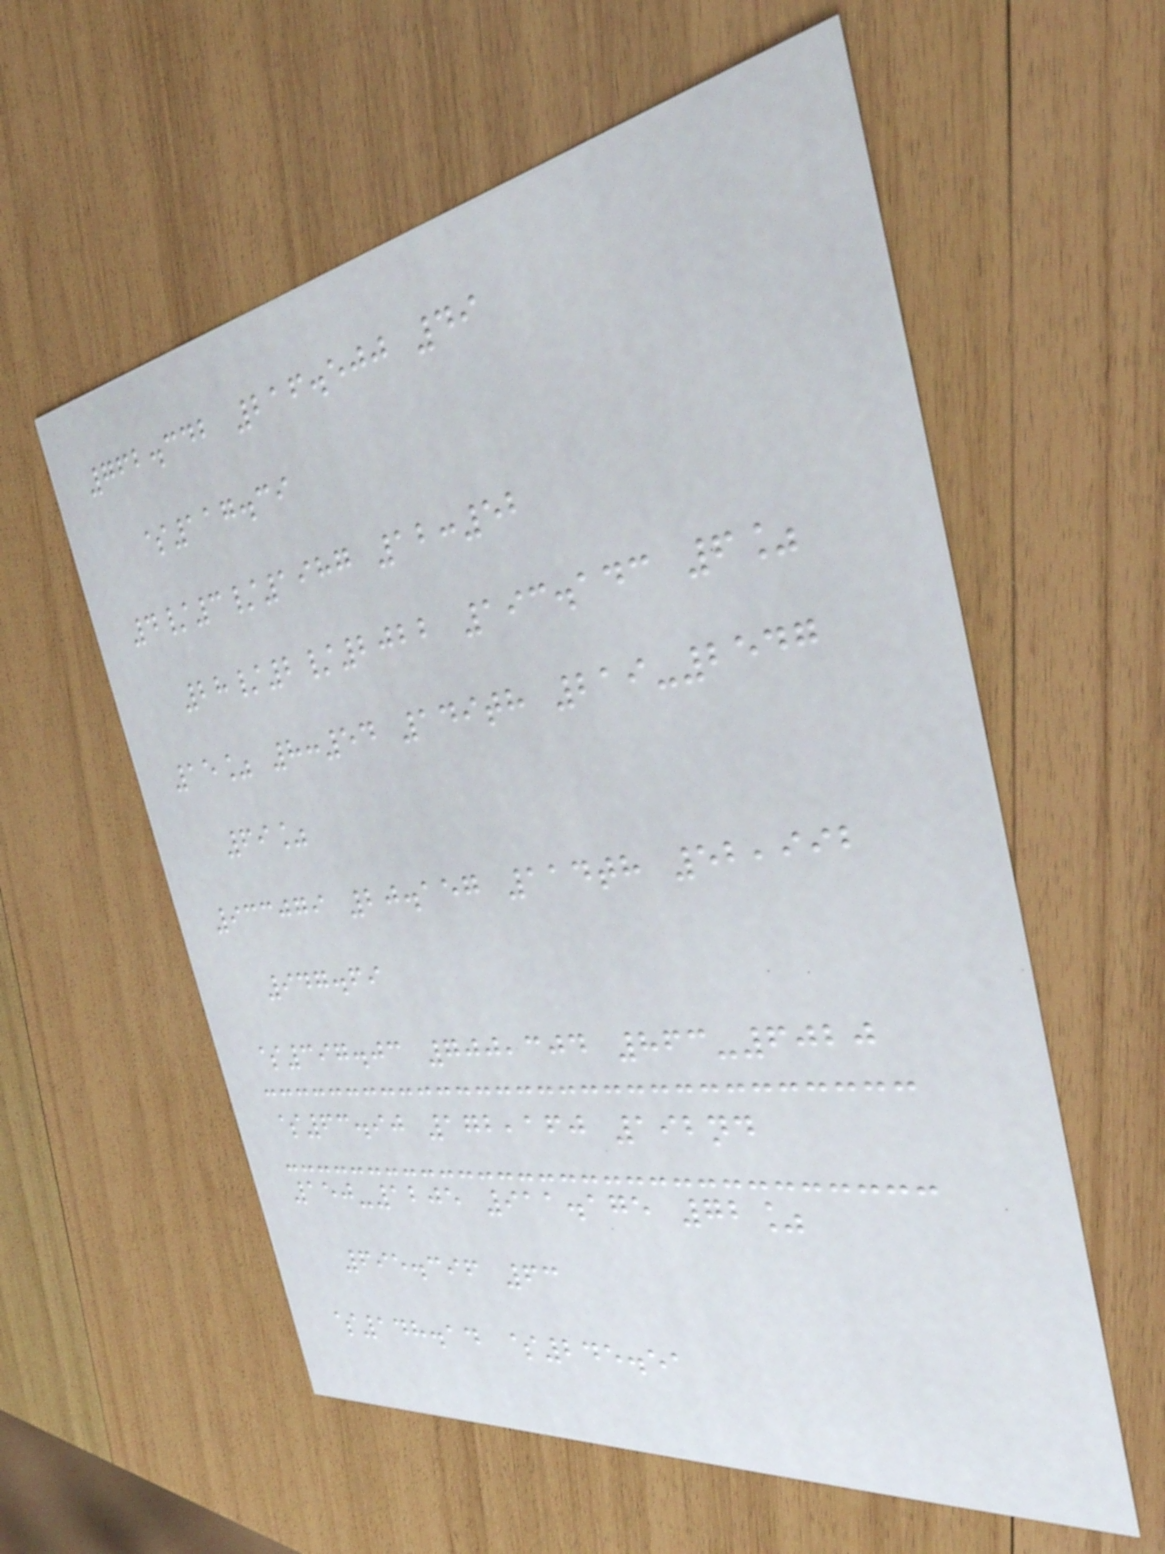762.342 216.500 49
$117.39
4/3/1987 12:52
28/2/2022 193.143 6%
15% 8:54 149th 219-2547
69%
933079 20.157 114th 52,992
947.69
$397.03 700,304 863-6020
$63.90 172,160 192nd
150-1205 911.175 72%
695.396 63
$148.14 $245.51
